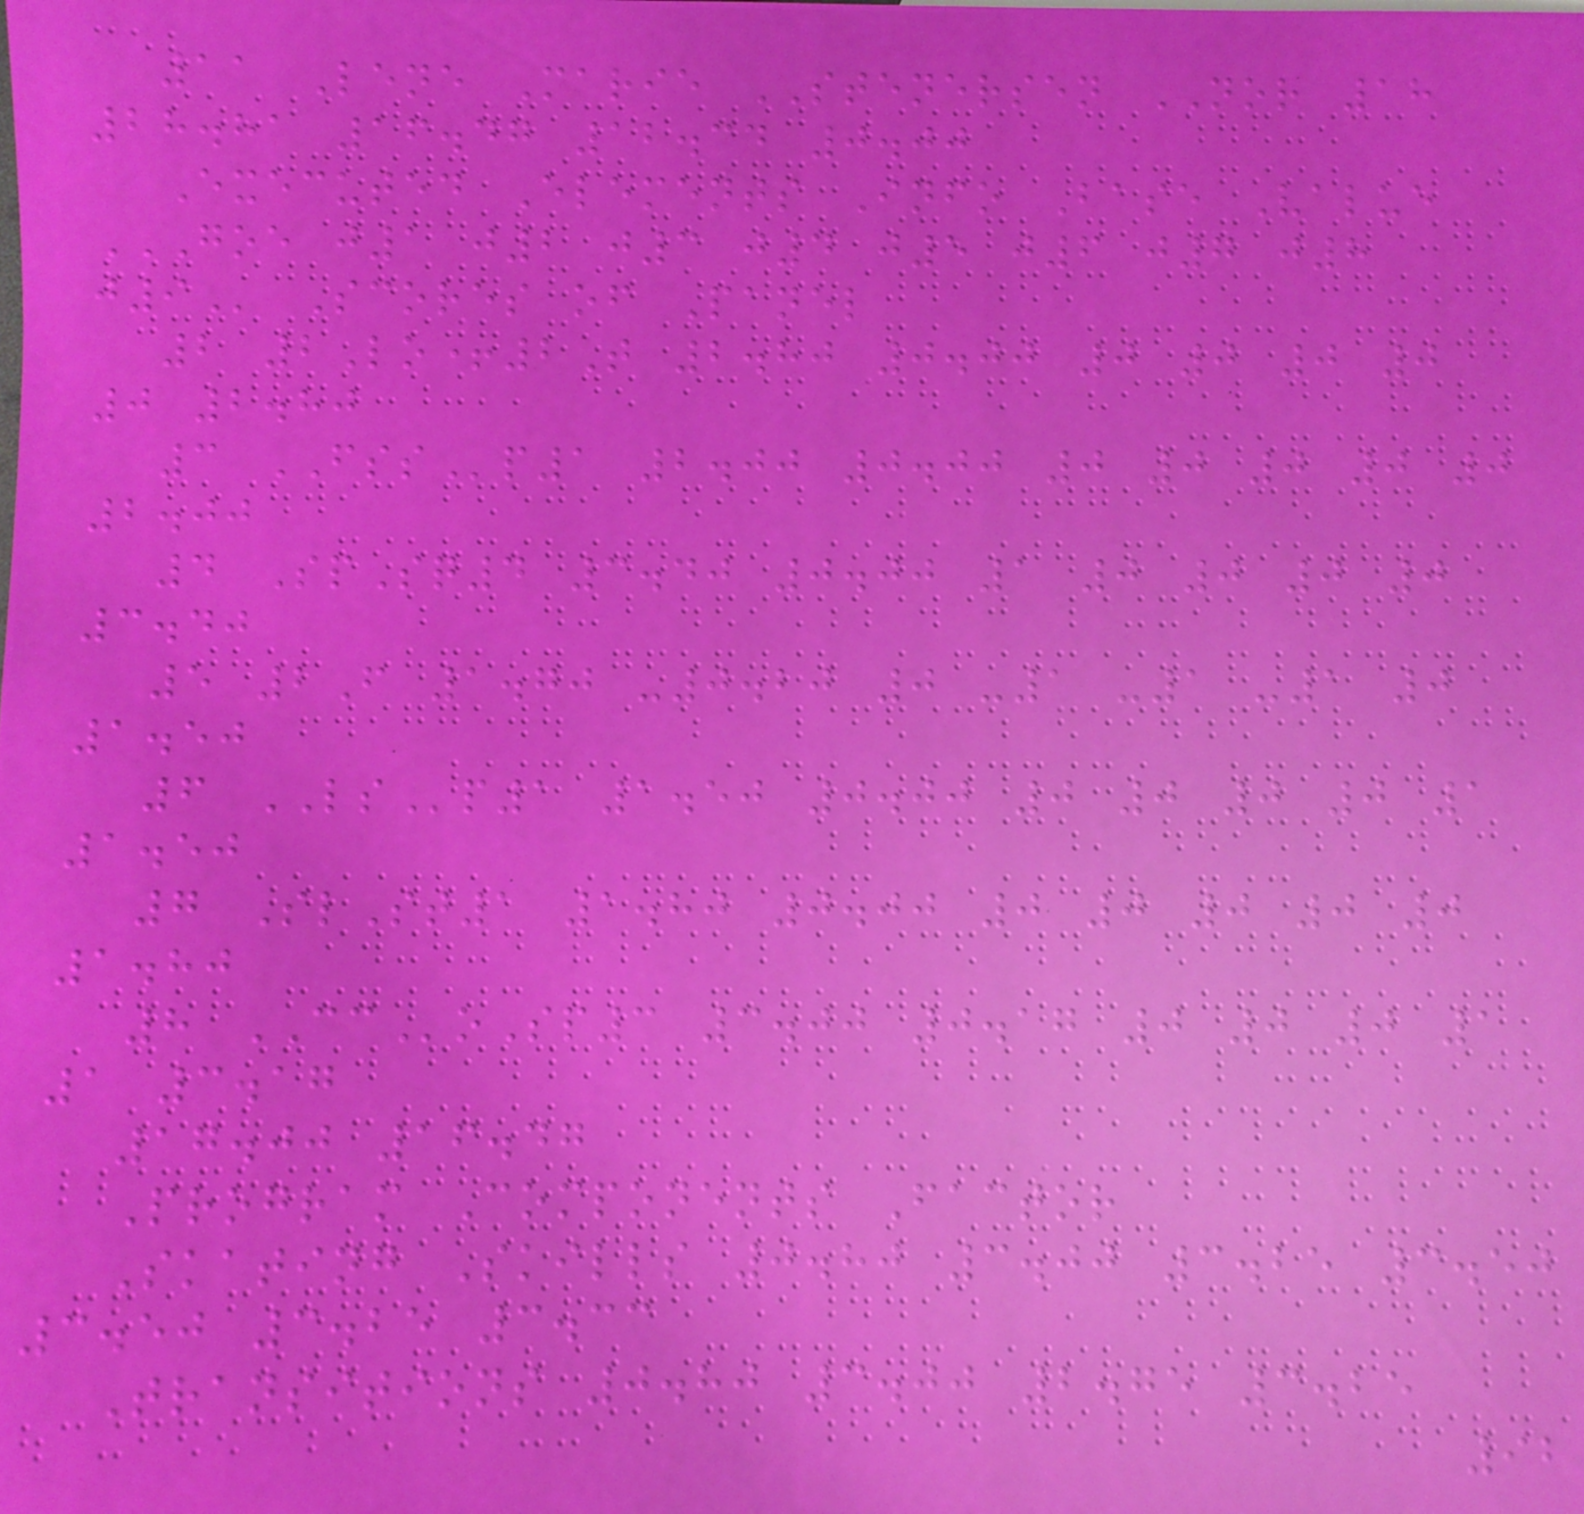11 Lene Marie STENERSEN NOR 18
28.81 16.47 12.34 0.00
Executed Elements Info Base Value
GOE J1 J2 J3 J4 J5 J6 J7 J8
J9 Scores of Panel
2 2Lo+2T 2.80 0.00 0 0 0 0
0 2.80
3 FSSp1 2.00 0.00 0 0 0 0 0
2.00
4 SpSq4 3.40 0.00 1 0 0 0 0
3.40
5 2F 1.70 -0.20 0 -1 -1 -1 0
1.50
6 LSp1 1.50 0.00 0 0 0 0 1
1.50
7 SlSt1 1.80 0.00 0 0 0 0 0
1.80
8 CCoSp3 3.00 0.17 0 0 0 1
1 3.17
17.00 16.47
Program Components Factor
Skating Skills 0.80 3.00 3.25 3.50
3.50 3.25 3.33
Transitions 0.80 3.00 2.75 3.25
92
